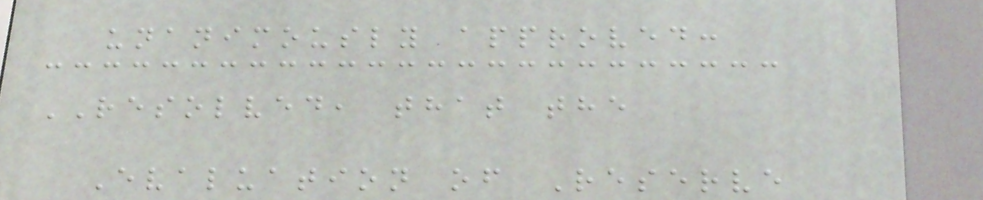unanimously approved:
RESOLVED, that the
Evaluation of Reserve
